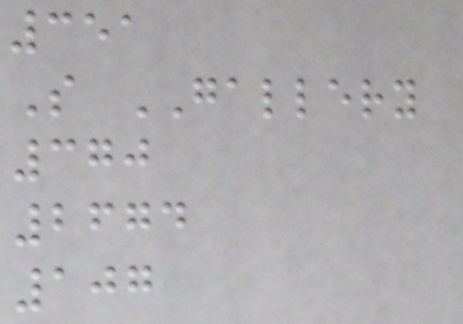351
S GALLERY
370
2674
107
